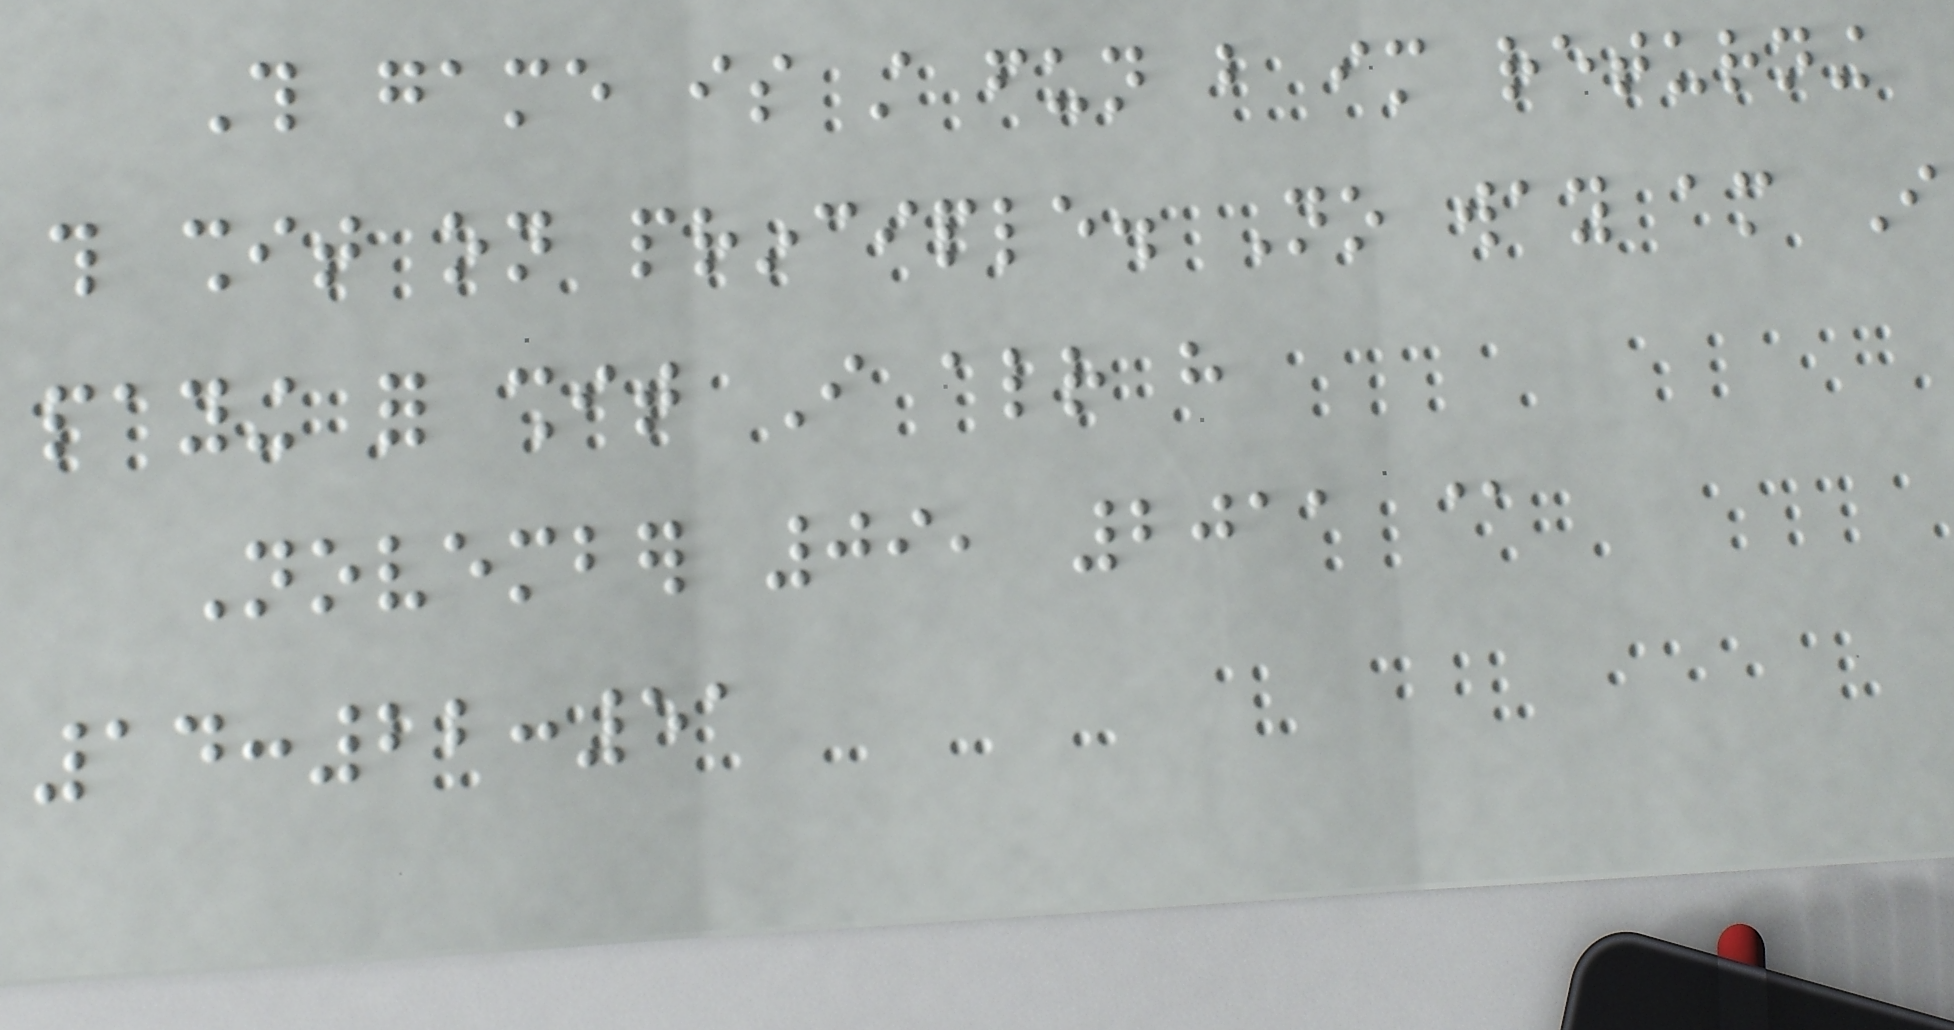This game is still fun but im returning
this shit on principle. No way am I
paying for shit I already have
November 09, 2011 @
14:22:51
